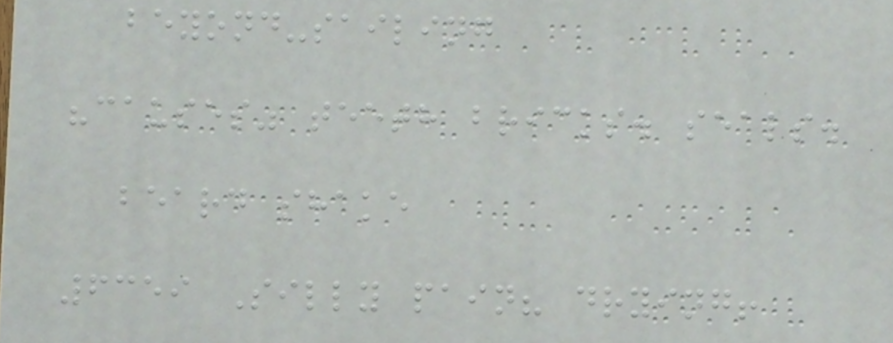beyond-sailing
"causes" teeth bricks. seals.
beard shake
6359 Silly pain? drying!
